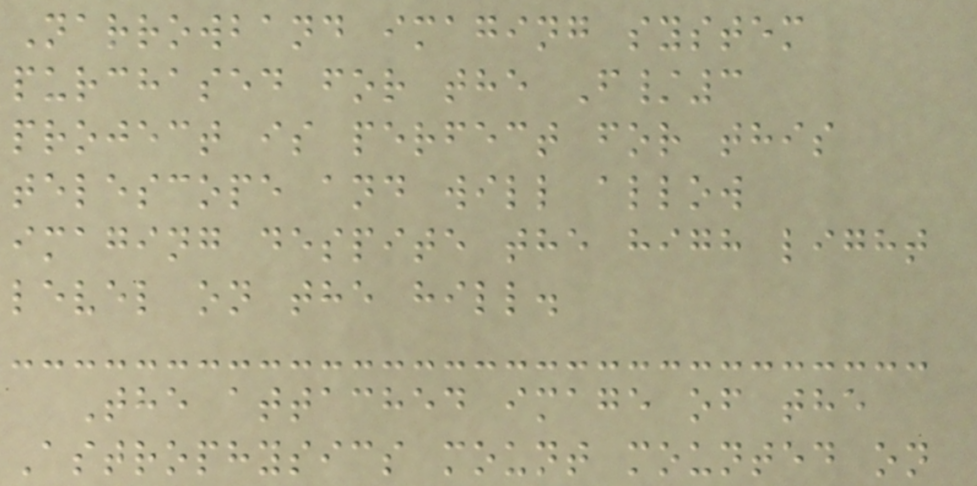Narrowband imaging system
purchased for the F/3
project is perfect for this
telescope and will allow
imaging despite the high light
level on the hill.
The attached image of the
Astrophysics mount mounted on
